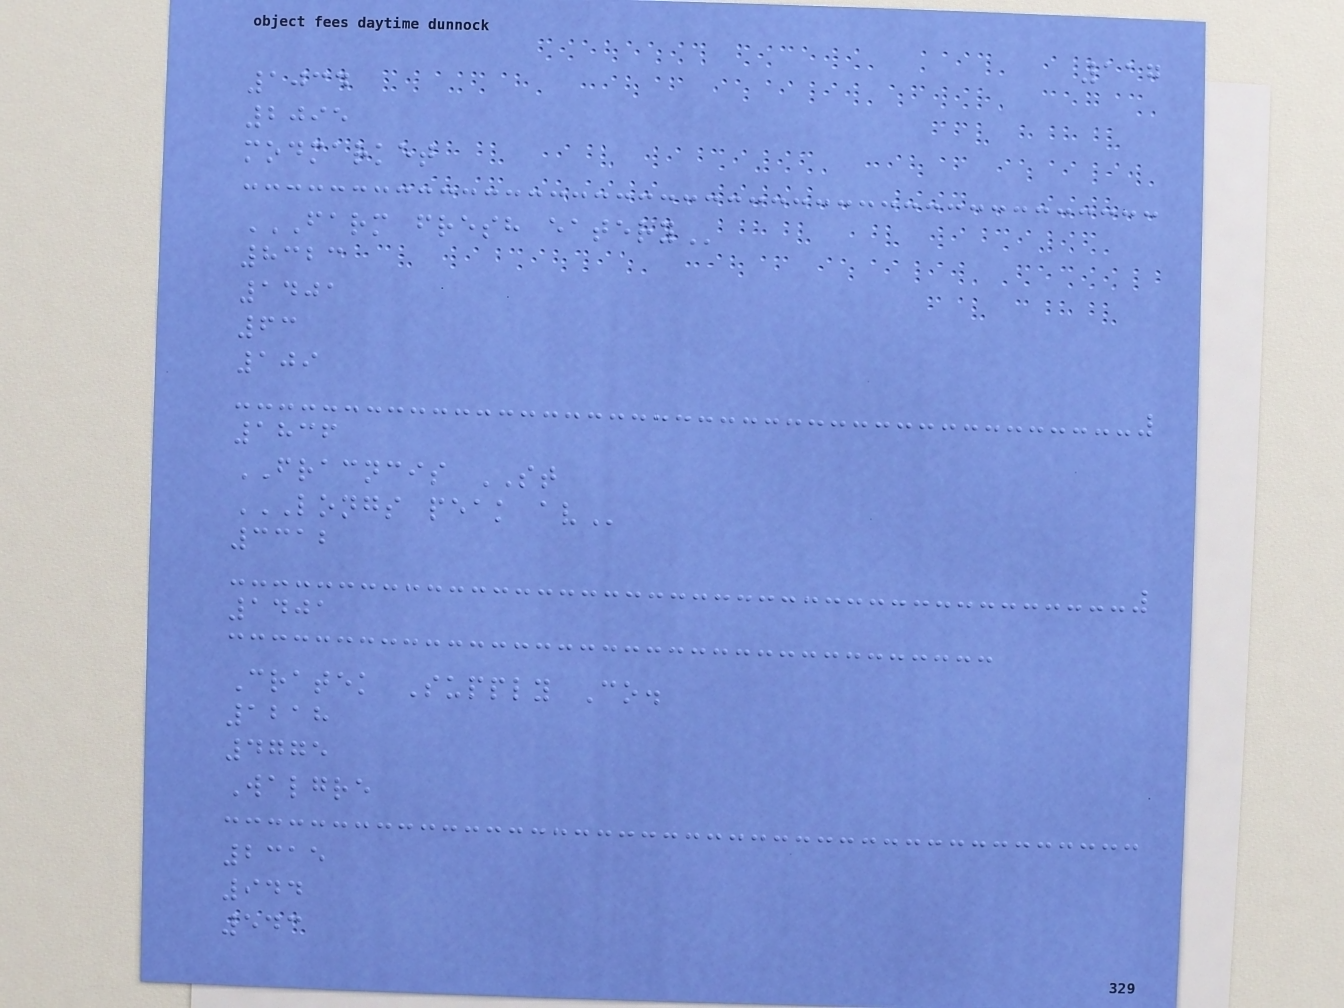117
1034
2095
modmarket
FARM FRESH EATERY
8323
1401
63
109
1836
FRACNCIS ST
LONGS PEAK AV
3312
1401
Cratek Supply Co.
1218
4775
Walgre
2315
944
543
